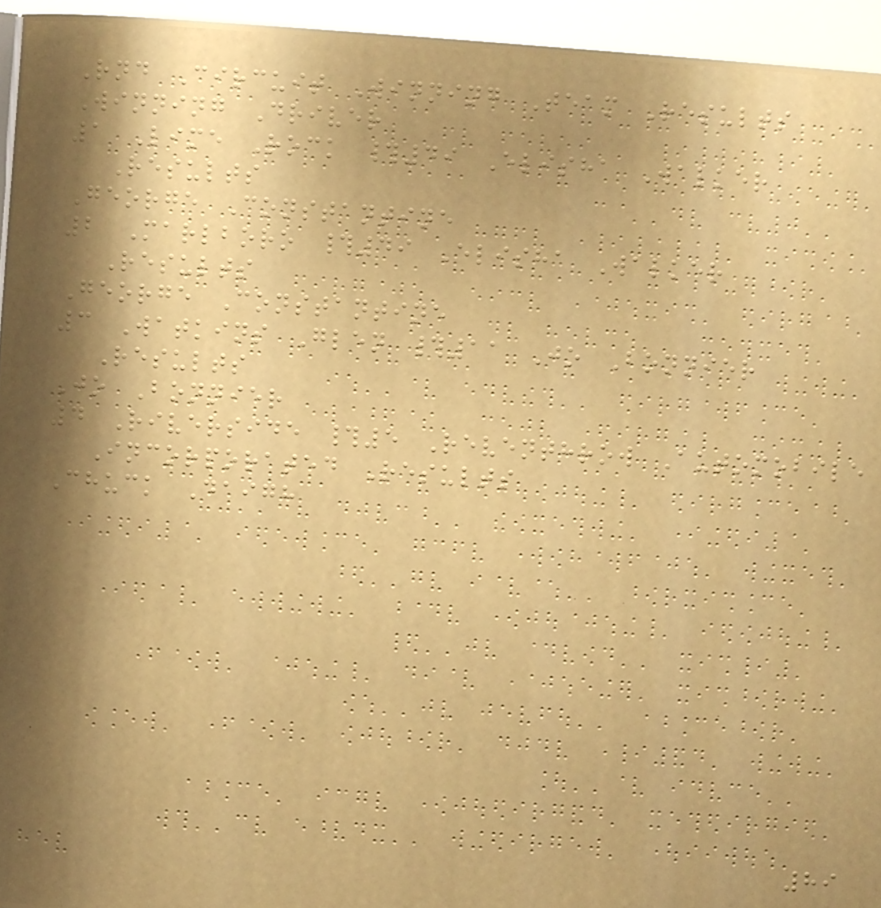Rnd Circuit Winning Team Results
Winning Driver
1 Lime Rock #49 Elisha Walker
Results
George Constantine
2 Marlboro #49 Elisha Walker
Results
George Constantine
3 Watkins Glen #11 Jo Bonnier
Results
Jo Bonnier
4 Riverside #5 Reventhrow Automobile
Incorporated Results
Chuck Daigh
89
